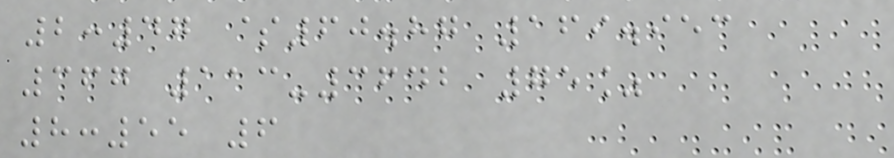2:47 $60.87 169.953
367 113-3642 75%
8:55 6
